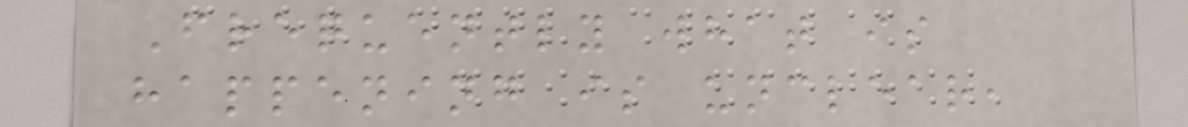Frequently what is
happening is unclear,
